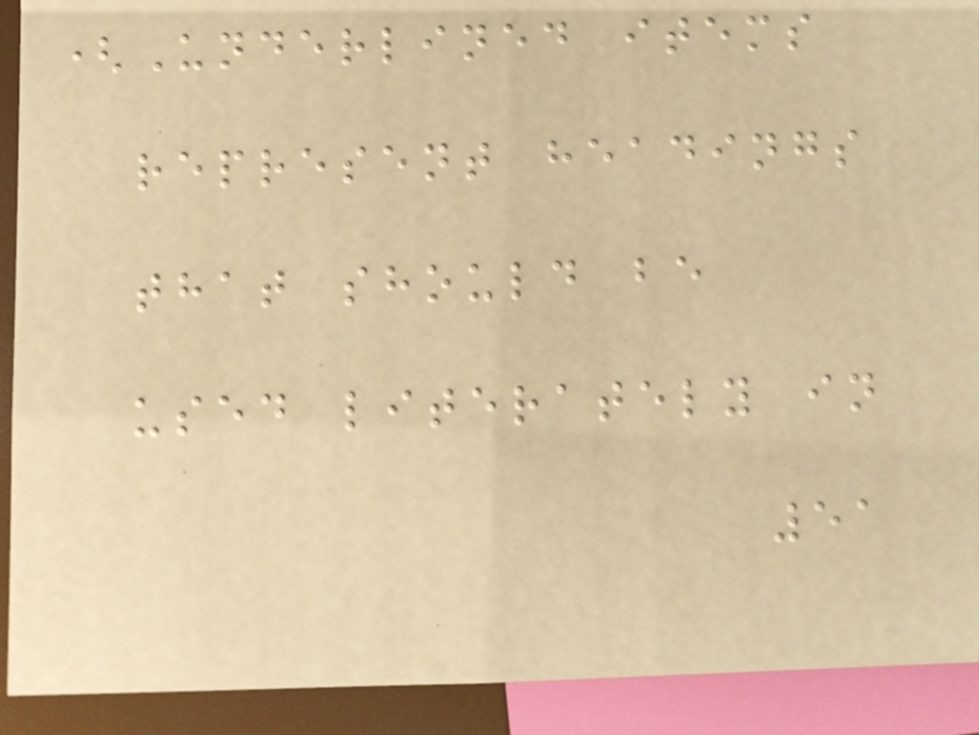(Underlined items
represent headings
that should be
used literately in
51
